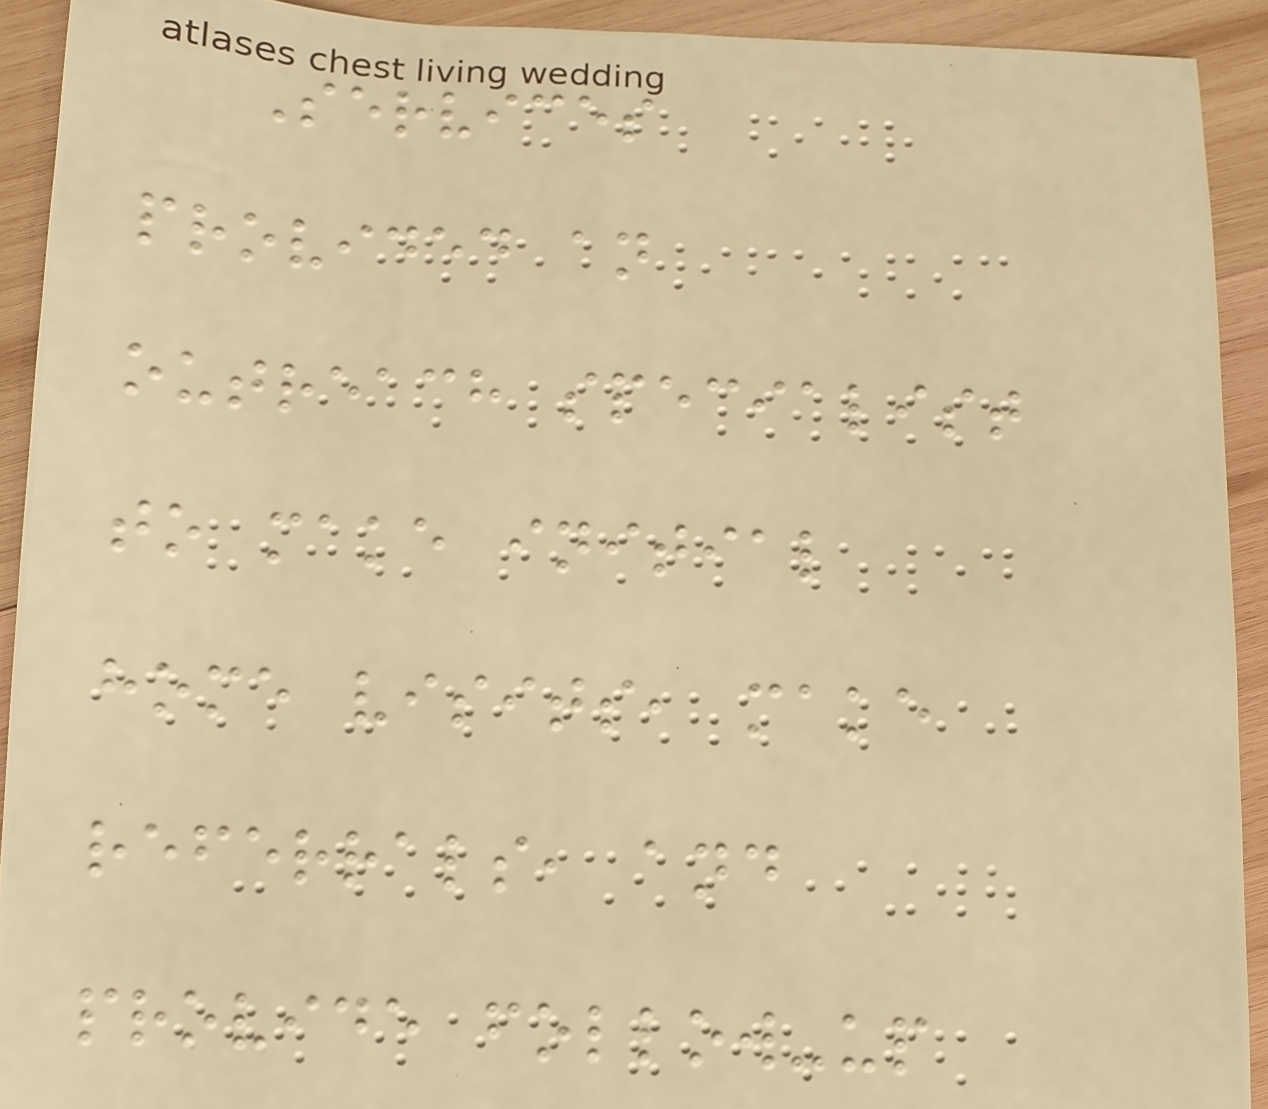Services
provided an
outreach specialist
to make initial
home visits, make
referrals, and
provide follow-up
